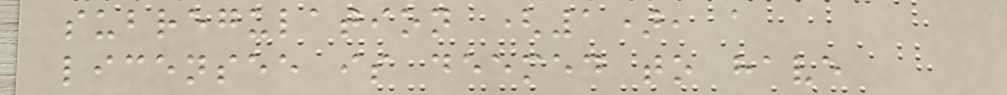subregulation (1), a
licensee is deemed to have
